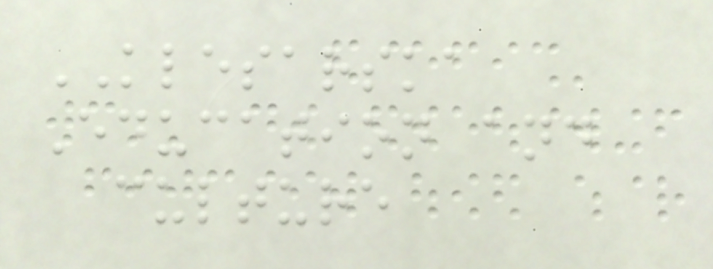KLESARSKA
Education and
culture
